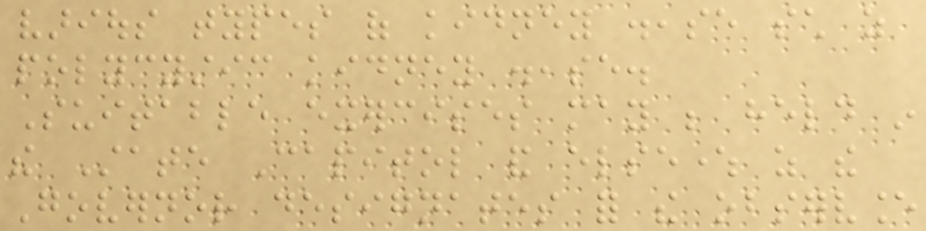various types of kidney disease such as
polycystic kidney disease.
Suitable exercises may be held in
the State Capitol and elsewhere as the
Governor designates for the observance
